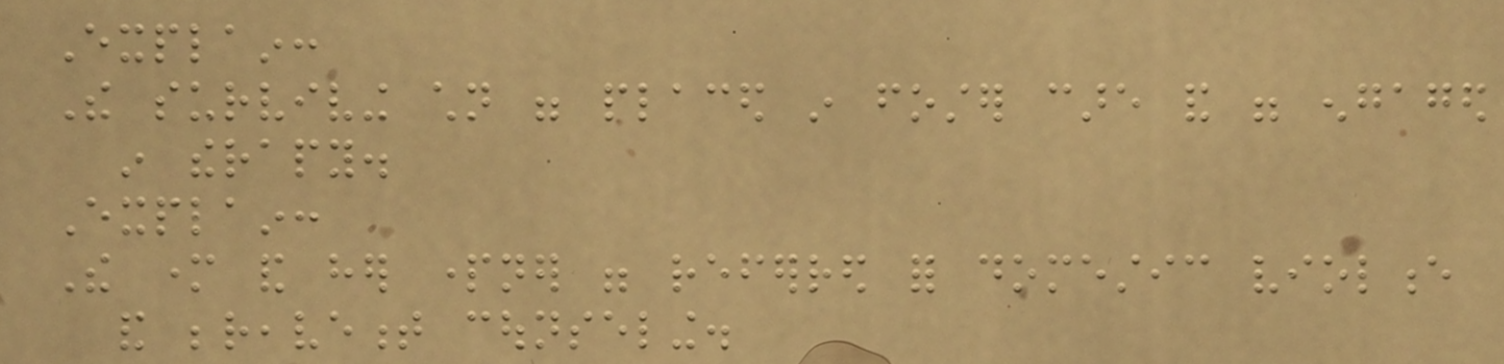Explain:
The surviving children were placed in foster care and were engaged
in therapy.
Explain:
The mother and her partner were referred for domestic violence
and bereavement counseling.
